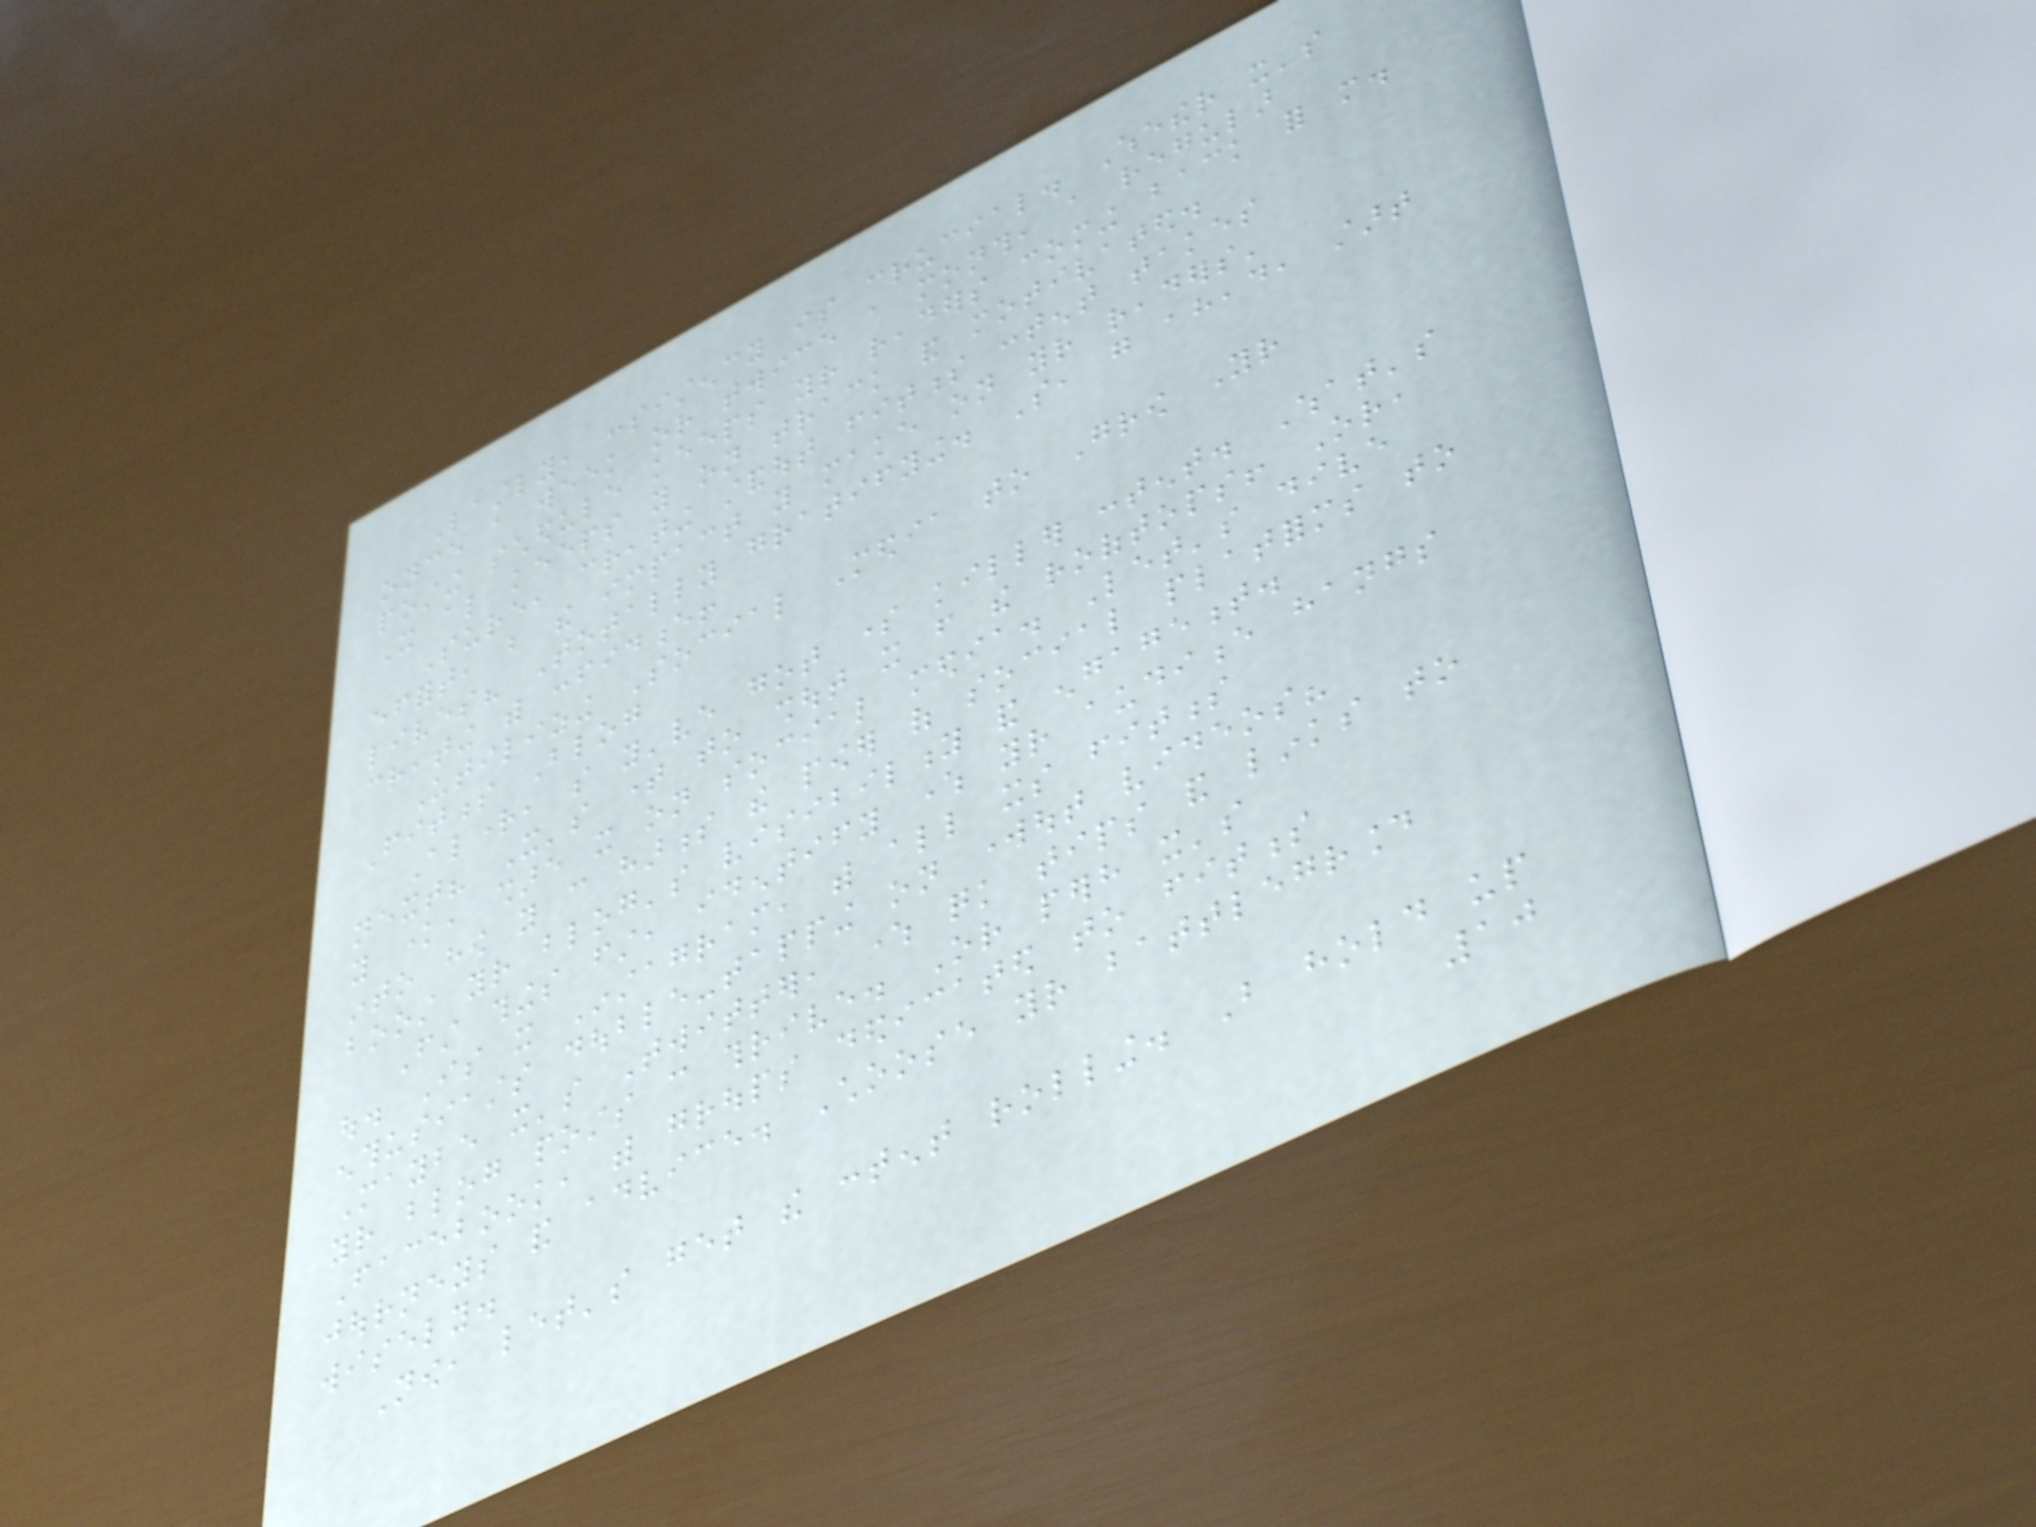Lastly, consistency is crucial. Whether it's
once a week or twice a month, a regular
posting schedule keeps your readers coming back for more.
It also keeps you on track and motivated.
Sure, creating standout fitness content takes
effort, but the impact you make on your readers'
lives? Totally gratifying. So, go ahead, start
creating with confidence!
Utilizing Social Media to Grow Your
Fitness Blog
Alright, so you've got some killer content. What's
next? It's time to shout it from the rooftops! Or,
you know, share it on social media. Let's dive
into how you can harness the power of social platforms to
boost your blog's visibility and engagement.
First things first, identify where your audience hangs
out. Is it Instagram, with all its fitness
enthusiasts double-tapping on workout videos?
Maybe it's Twitter, where quick tips and links to
your blog posts can thrive. Or perhaps it's
Facebook, with groups dedicated to fitness
journeys and advice. Choose your battleground
wisely.
Now, let's get the content rolling. But hold up
10
